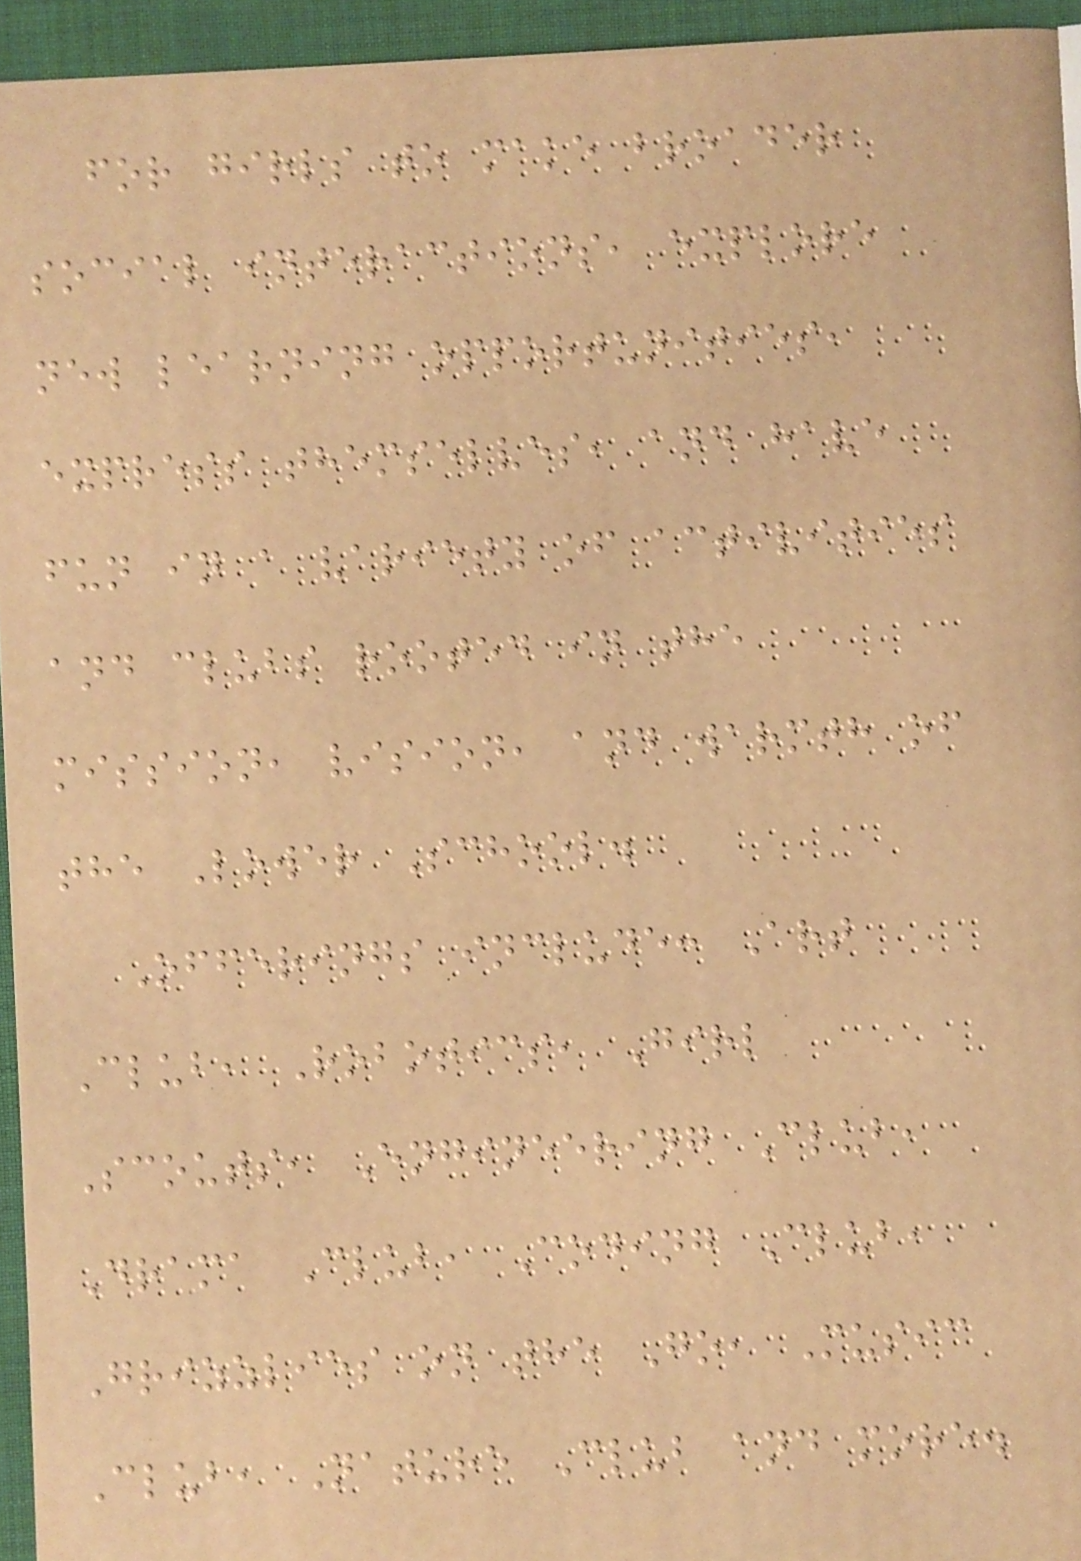for girls to make broader
social interactions, explore
new learning opportunities,
express themselves, and have
fun in a variety of activities
and clubs rooted in the
mission, vision, and warmth of
the Lower School.
Offerings include: Art
Club, Robotics, Girl
Scouts, Engineering Club,
Drama Club, Coding Club,
Grizzlies on the Go, Music
Club, Nature Club and more.
